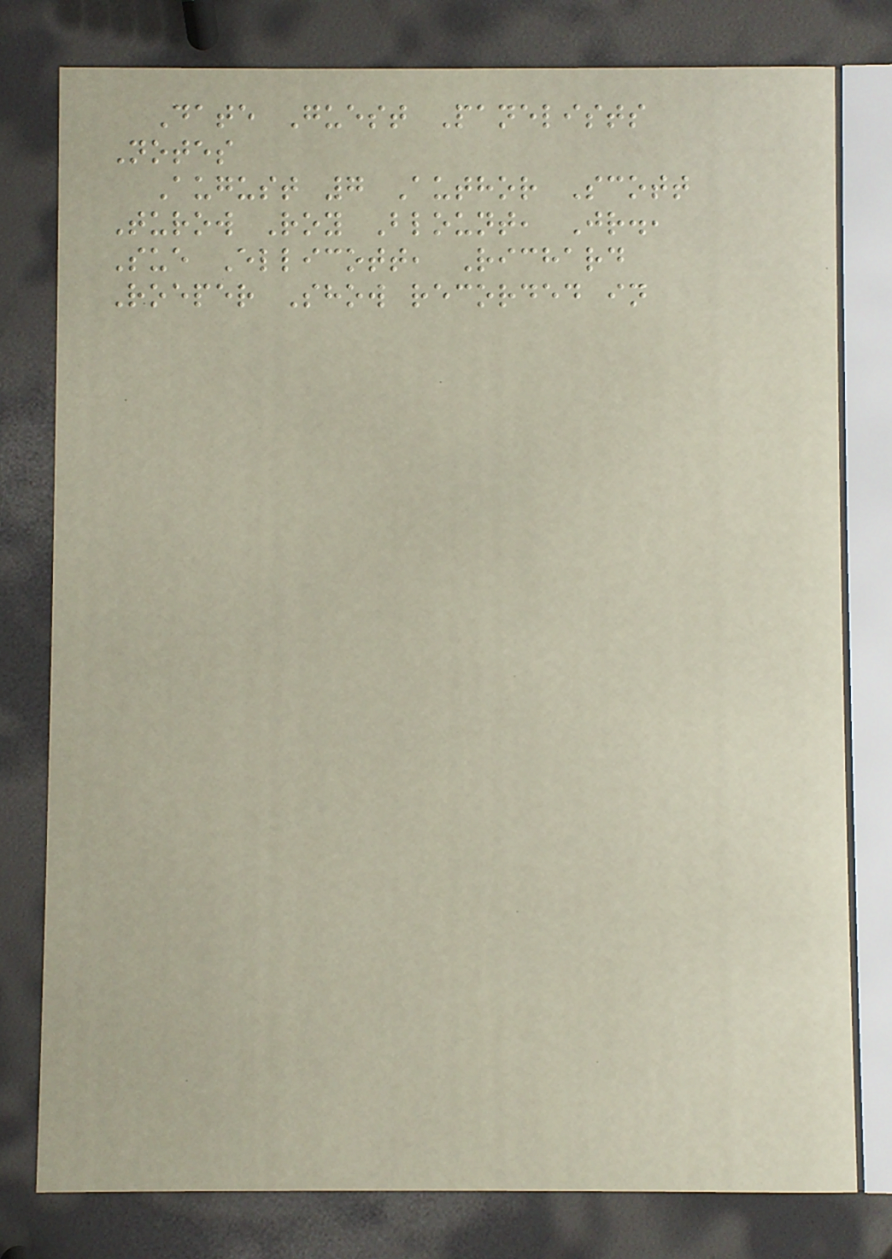Date Guest Panelists
Notes
August 7 Author Scott
Turow Roy Blount, Jr.,
Sue Ellicott, Richard
Roeper Show recorded in
